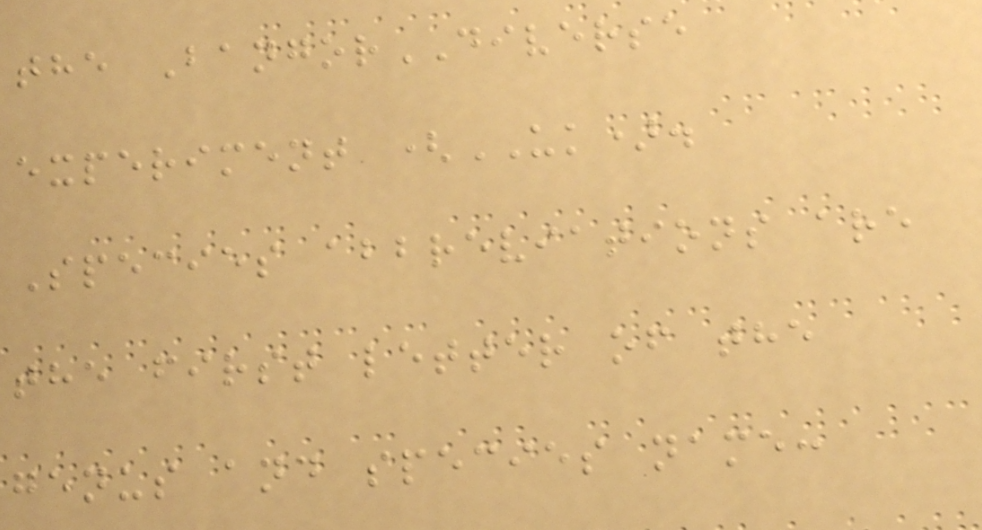the BangorDIVERSE
experiment (UK).
Species abbreviations are
the first letter of the
genus and species name:
